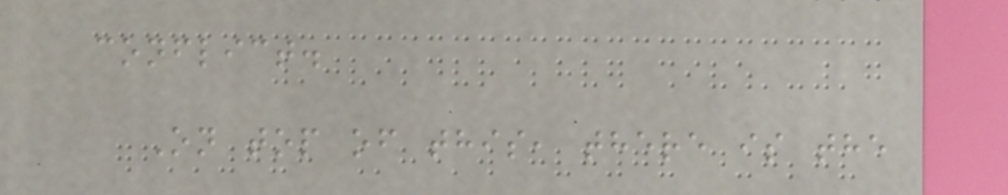conflict.
On top of this, there is the
